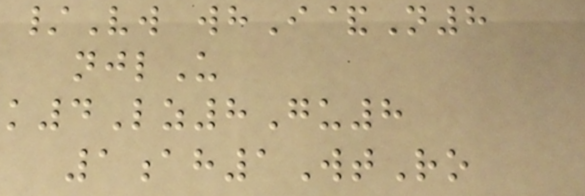/Vw whI&N8
njlU
k4Lz8Gu8
1ah1WtRo
